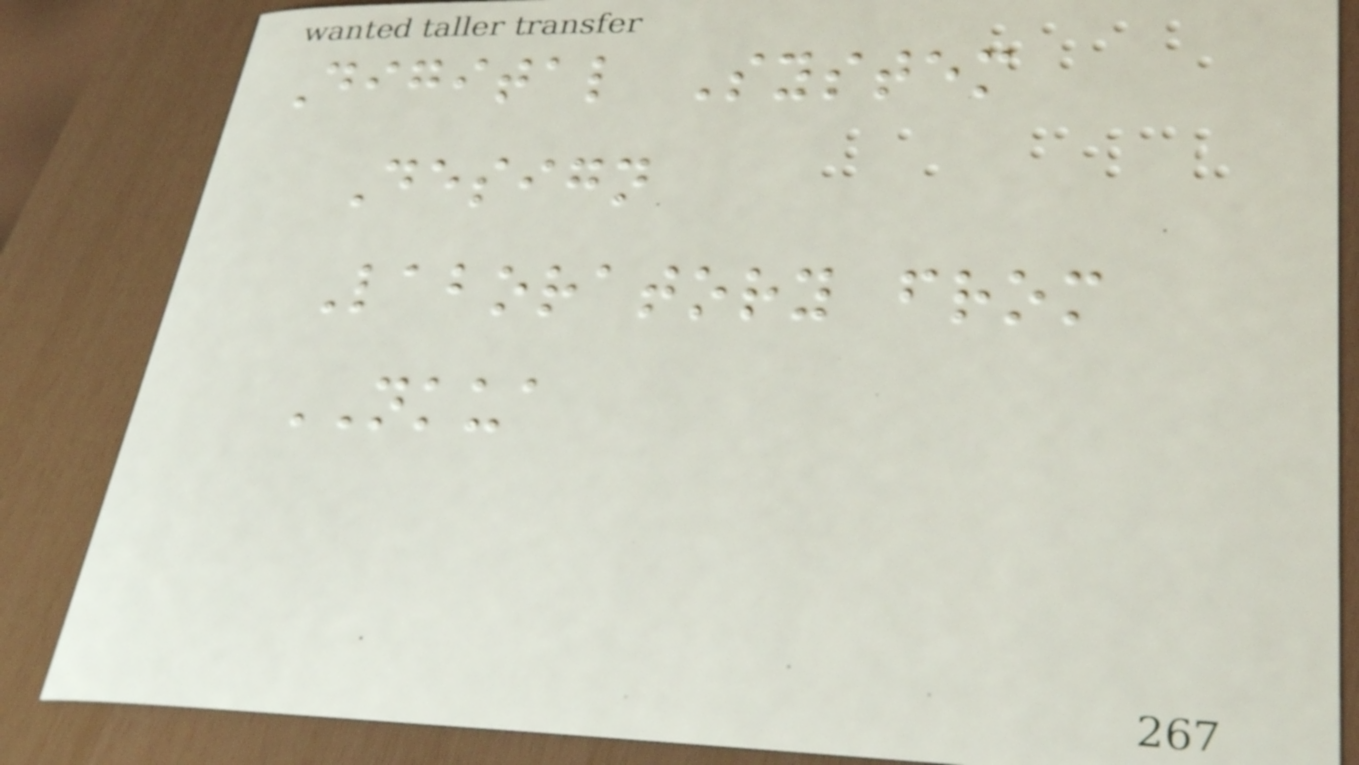Digital System
Design
Laboratory from
NKUA
